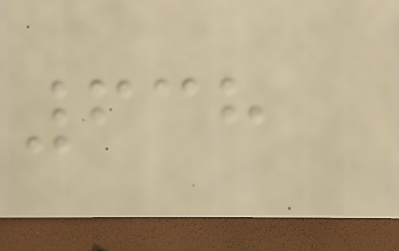638
